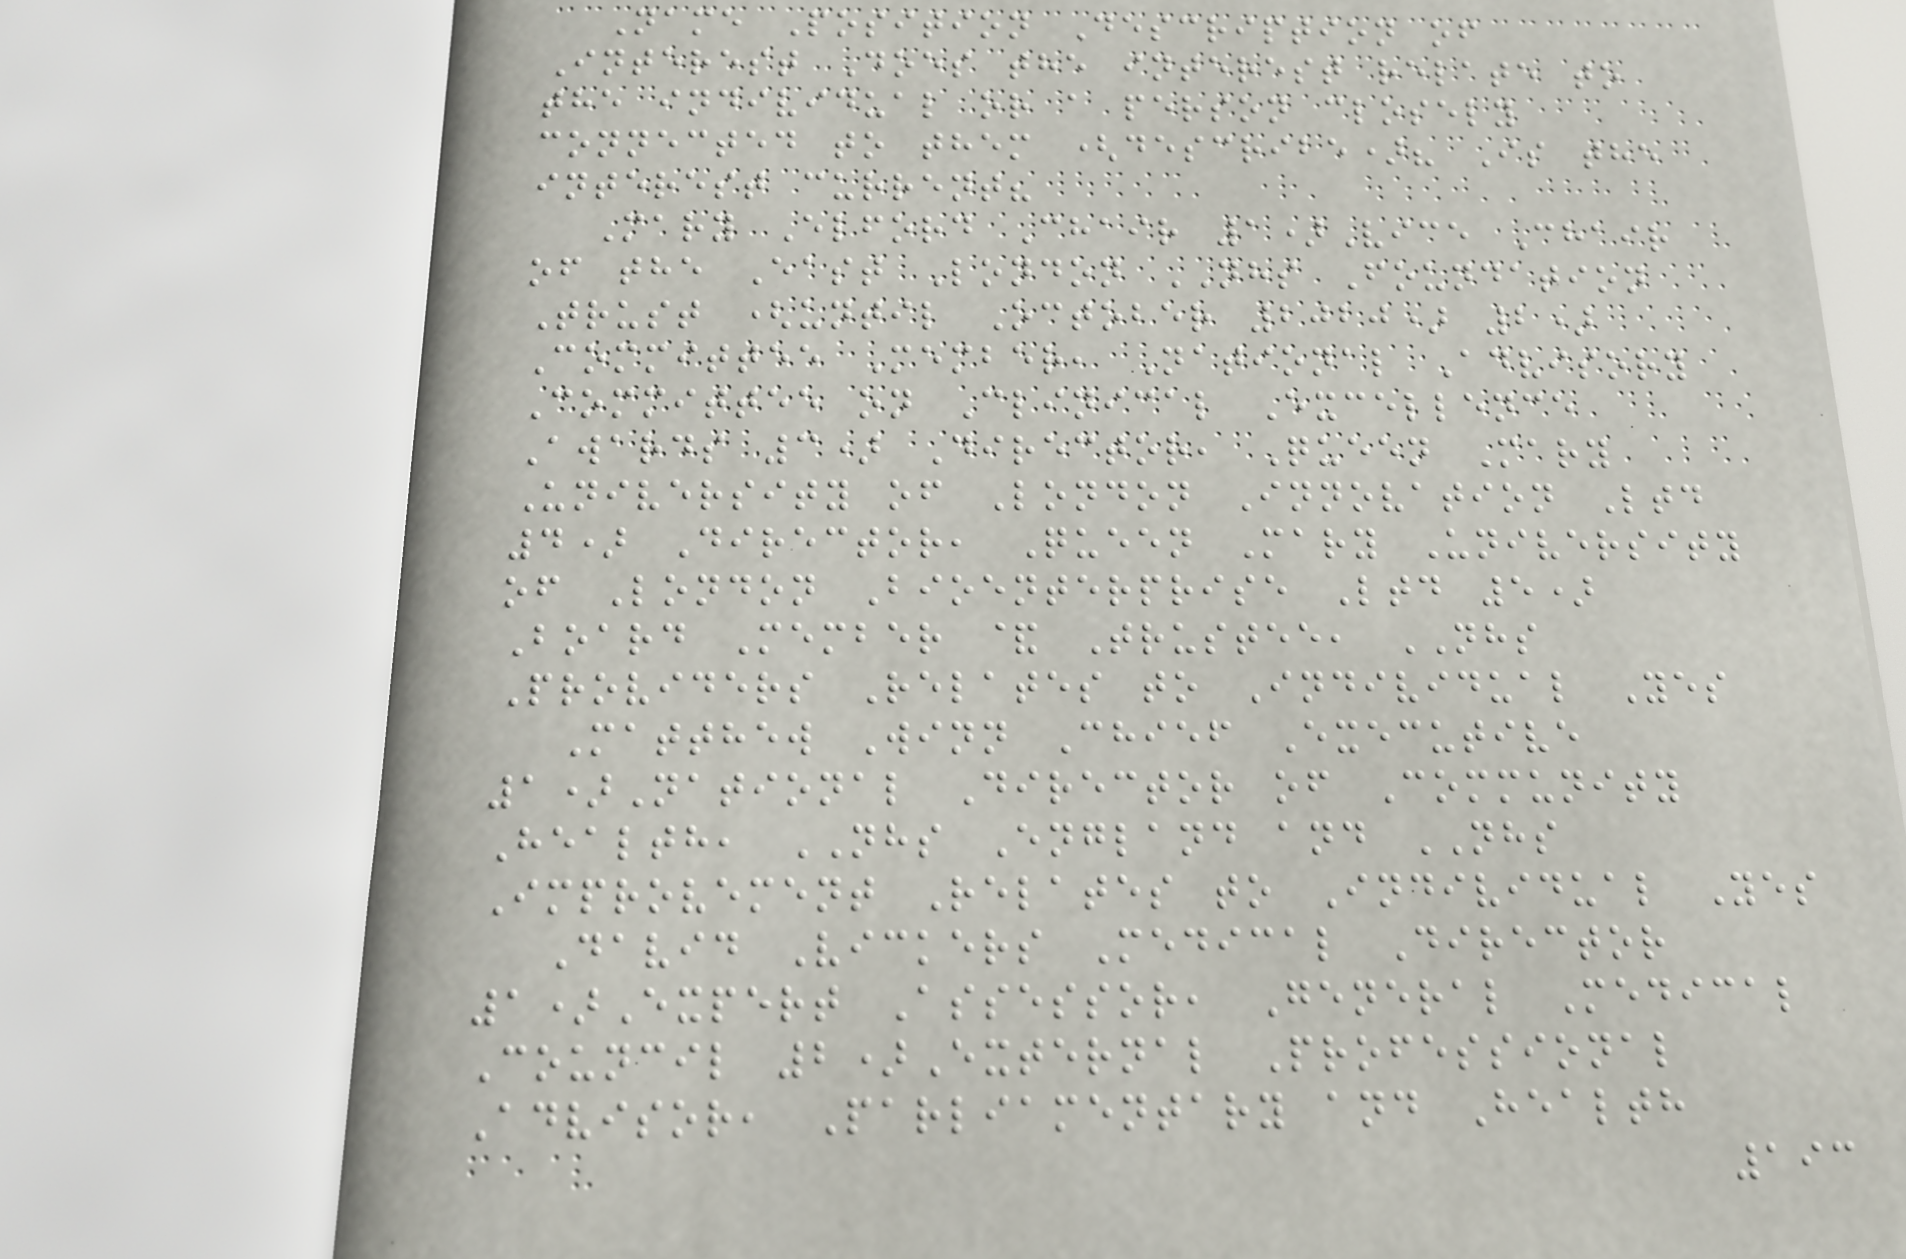Name Position Description of
Interest Does the interest relate to
the individual or a person closely
connected to them (describe)? Is the
interest current?
Mary Elford Chair 1)Vice Chair
of the East London NHS Foundation
Trust (until October 2020) 2)
Committee Member, National Advisory
Committee on Clinical Excellence
Awards 3) Director, Queen Mary
University of London Innovation Ltd
4) Director, Queen Mary University
of London Bioenterprise Ltd 5)
Board Member & Trustee, NHS
Providers Relates to Individual Yes
Matthew Winn Chief Executive
1)National Director of Community
Health, NHS England and NHS
Improvement Relates to Individual Yes
David Vickers Medical Director
1)Expert Assessor, General Medical
Council 2)External Professional
Advisor, Parliamentary and Health
193
